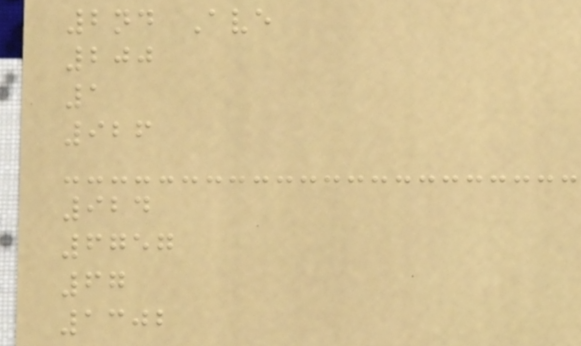2nd Ave
200
1
926
924
6757
67
1302
